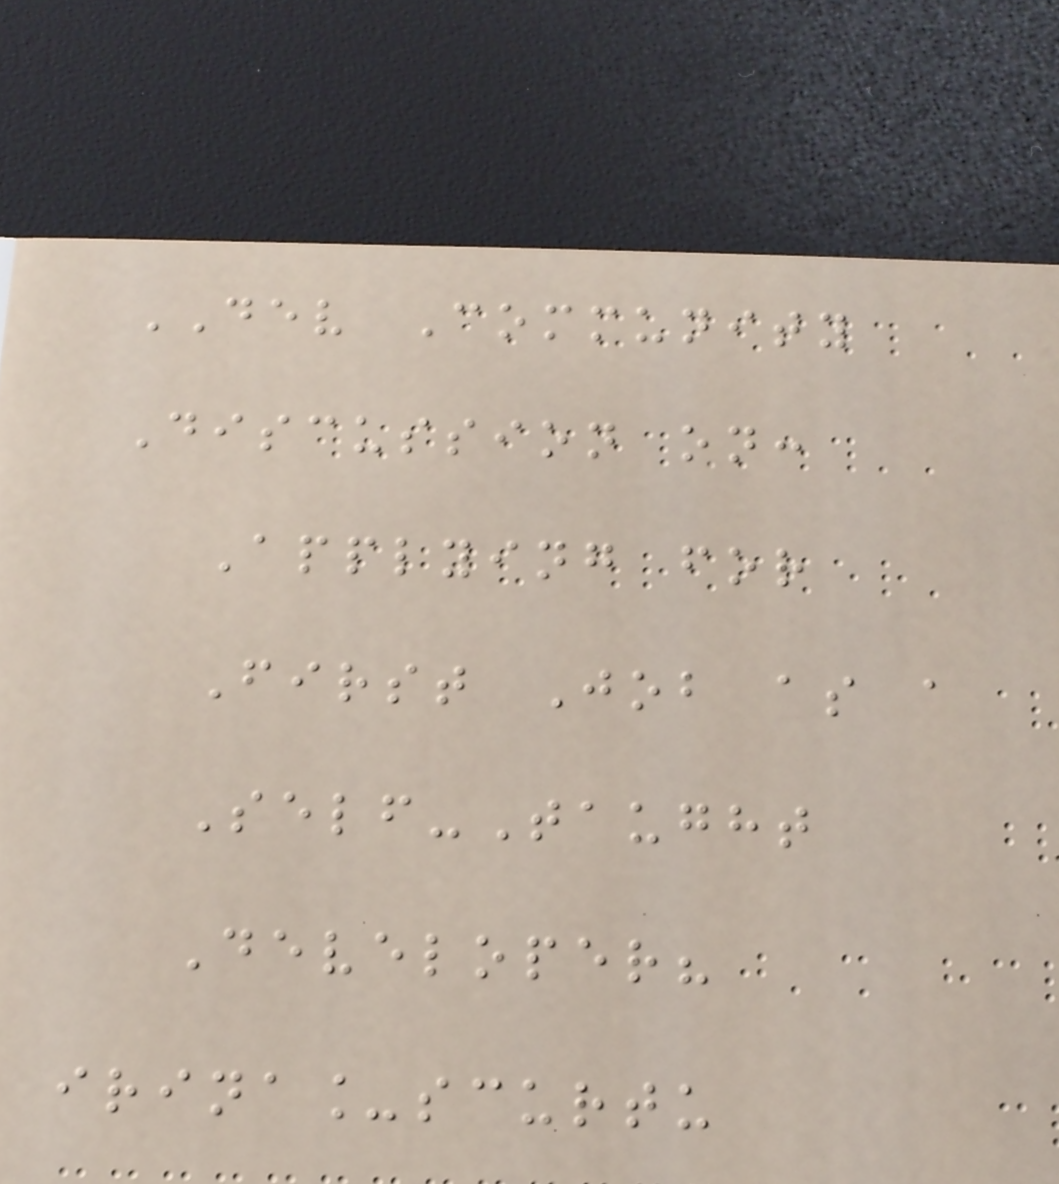DEV Community
Discussion on:
Applying for
First Job as a
Self-Taught
Developer?
irina_scurtu
